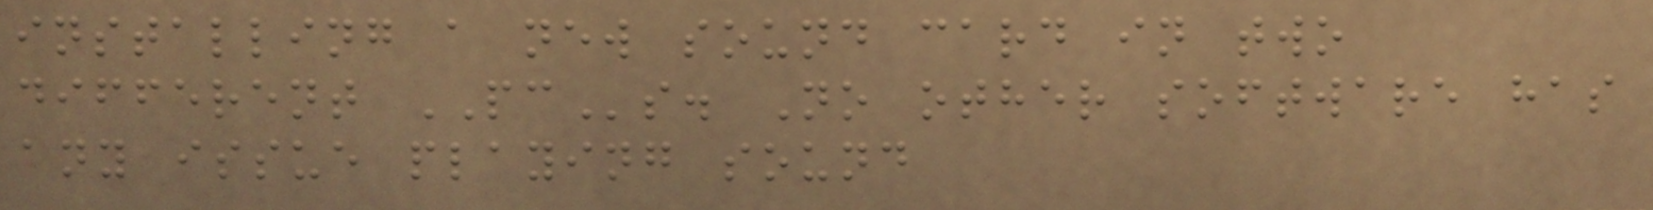installing a new sound card in two
different PCs. No other software has
any issue playing sound
